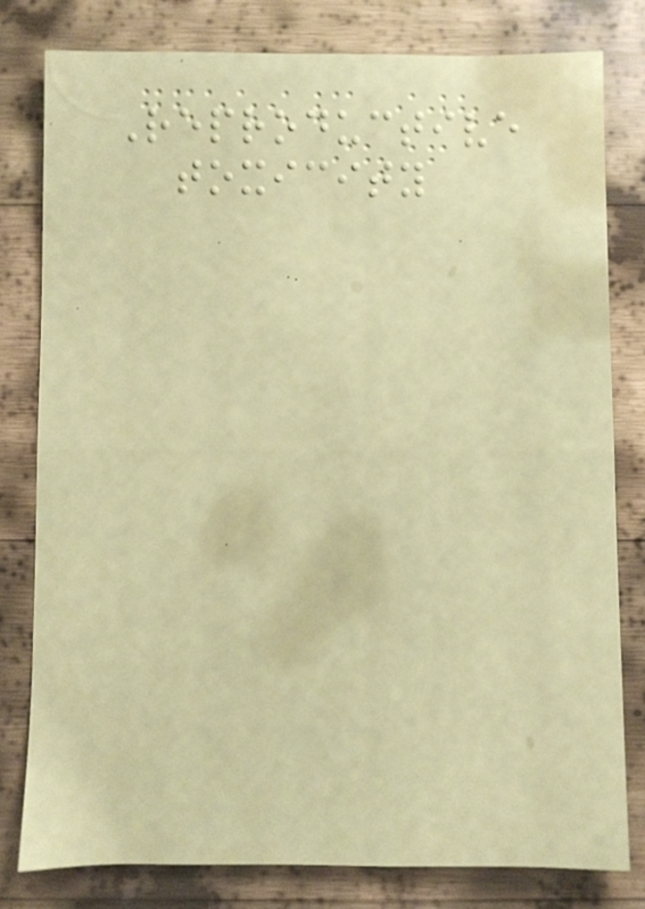Reproductive
toxicity
